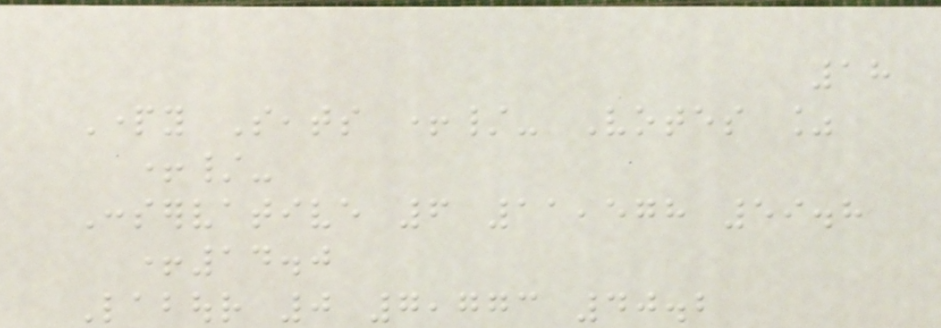18
Party Seats +/- Votes %
+/-
Conservative 6 11,578 59.8
+14.0
Labour 0 7,773 40.2
